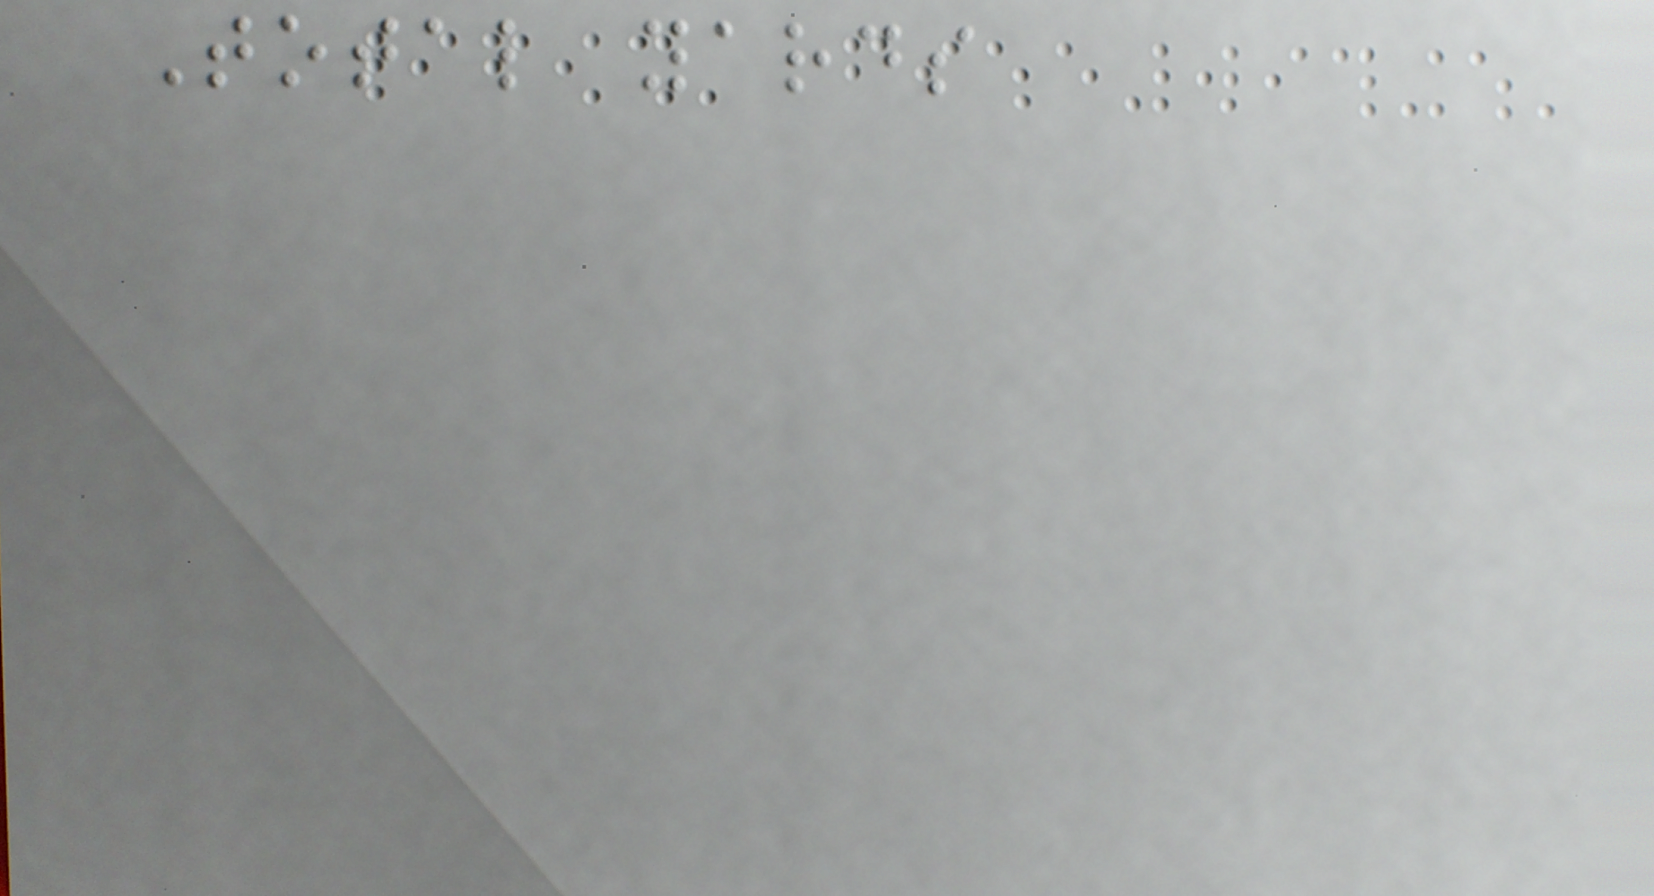Total yards
